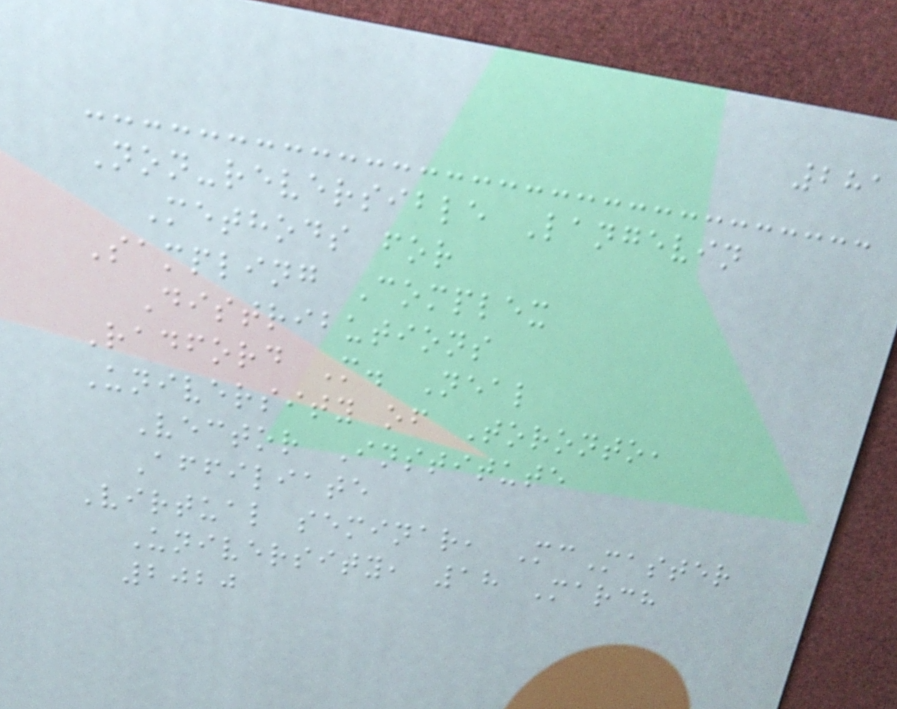281
Non-reversible Langevin
Methods for
Sampling Complex
Distributions
Radford M. Neal
University of Toronto,
Vector Institute
Affiliate
Virtual seminar, McMaster
University, 18 March
2020
